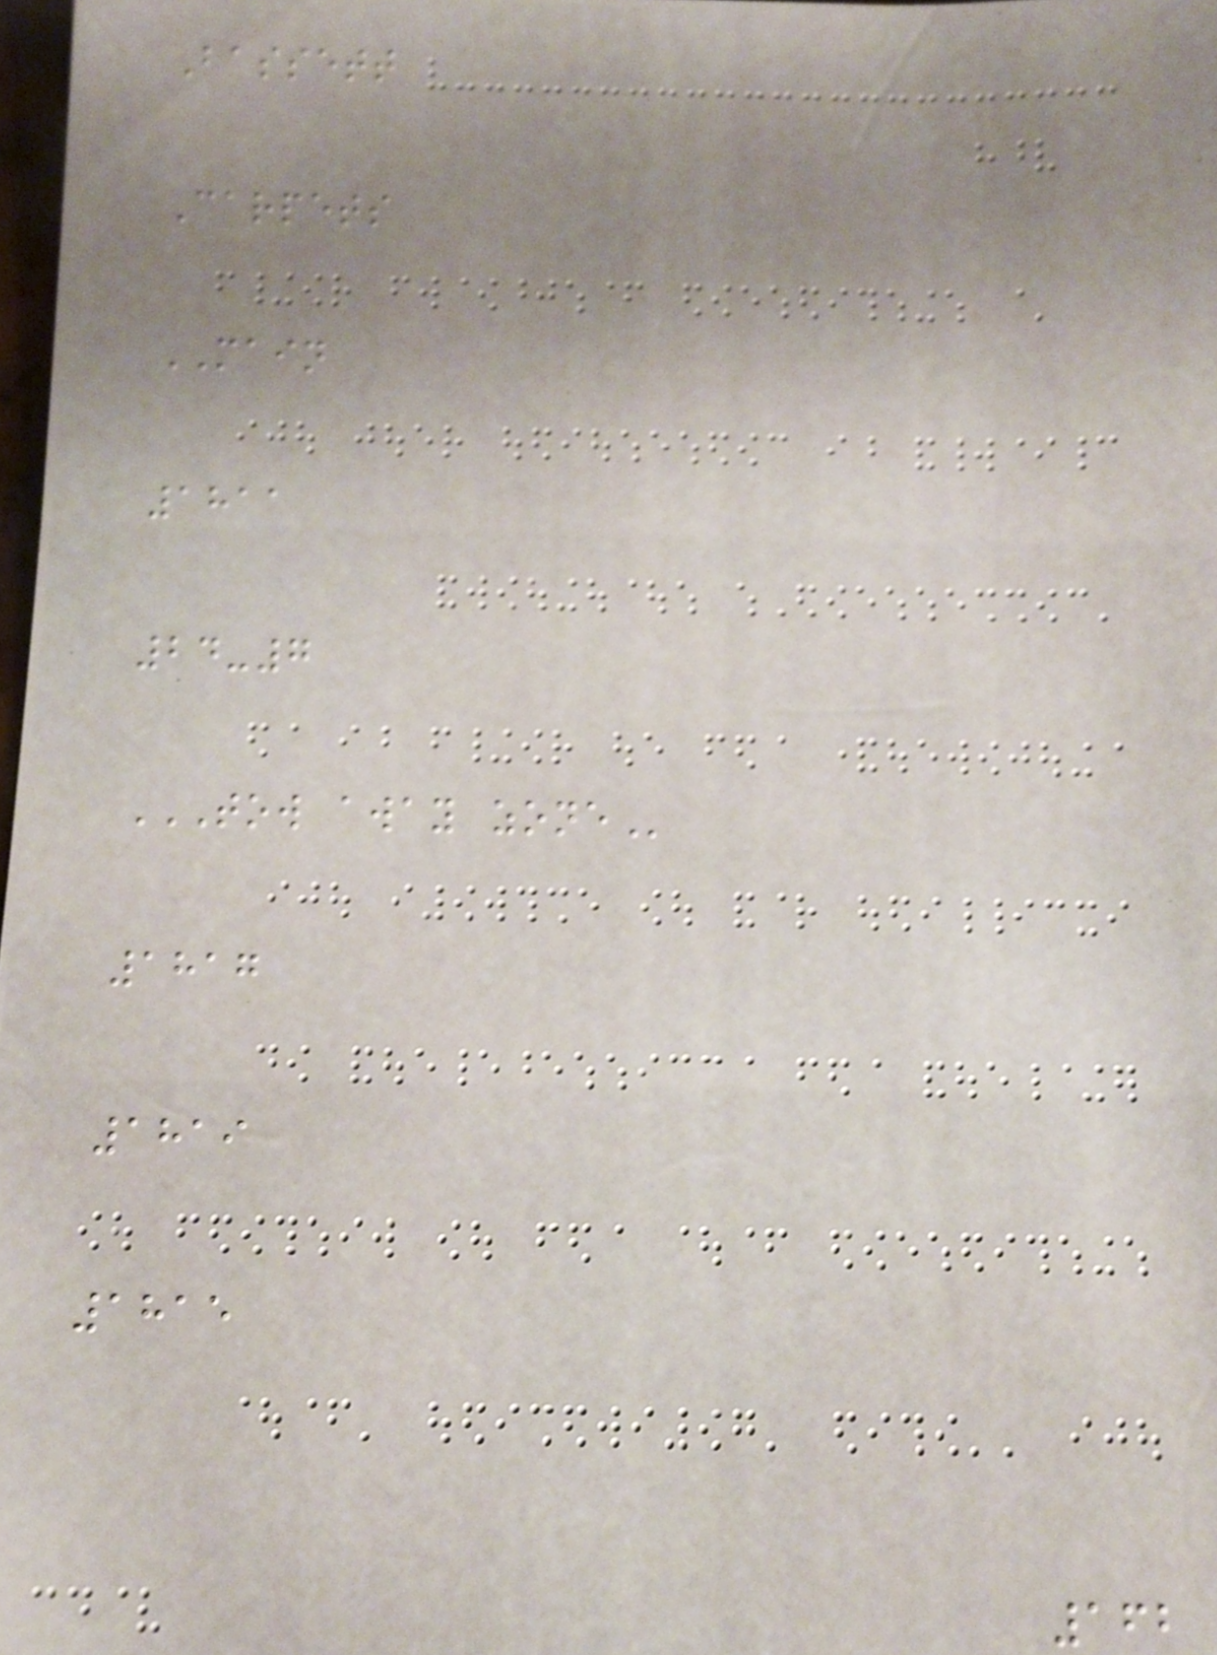Bassett
Carpets
MAIN
1811
24-7
TOW AWAY ZONE
1817
1819
1815
162
